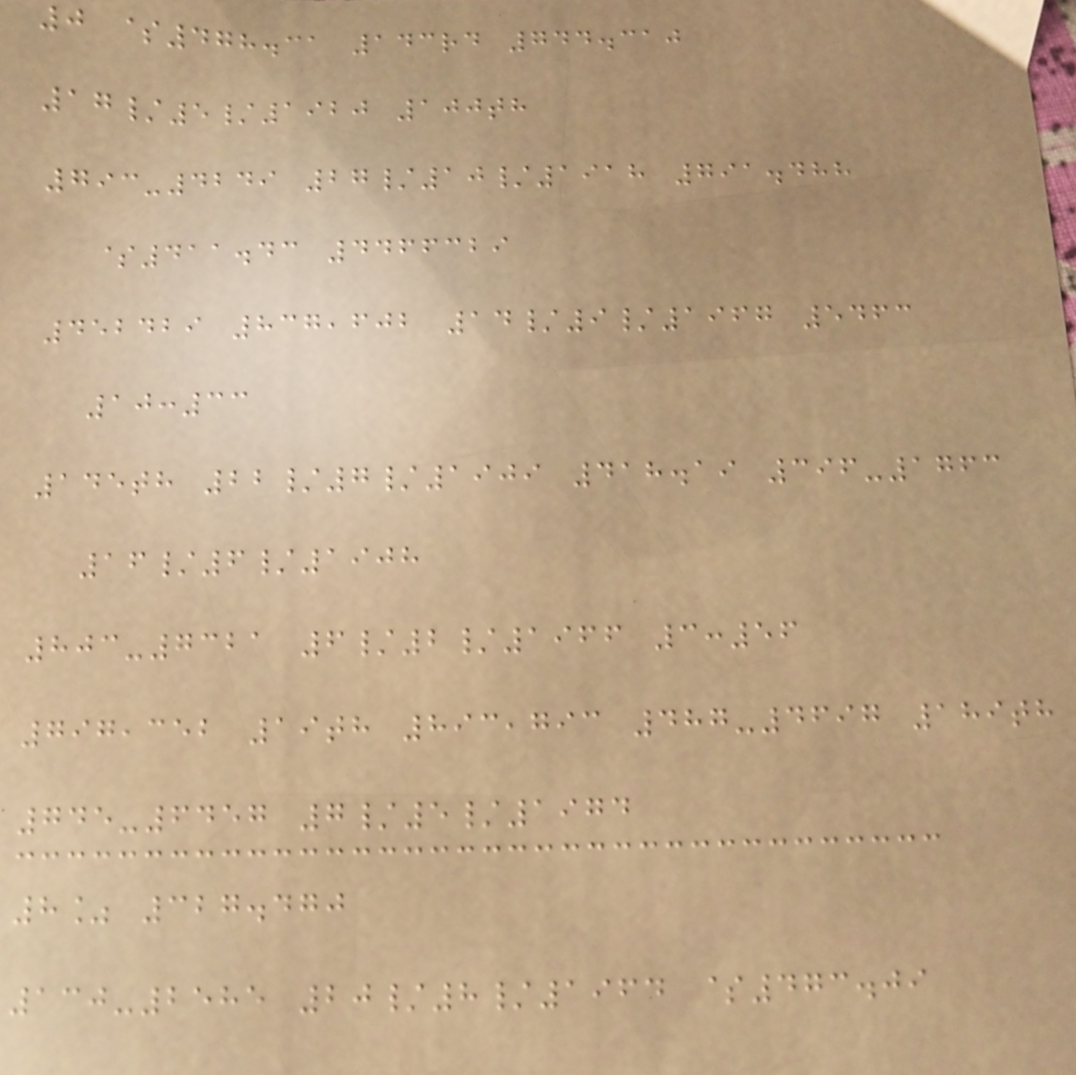0 $478.31 143rd 744.310
17/5/1920 100th
793-4249 27/10/1918 791.488
$411.43 4466329
452429 837,602 14/9/1967 5463
10:33
145th 22/7/1909 418.19 396-1763
16/6/1908
803-7321 6/2/1966 3:56
797,352 19th 893,793 487-4697 189th
745-6457 7/5/1974
8% 327.470
130-2585 20/8/1964 $473.09
